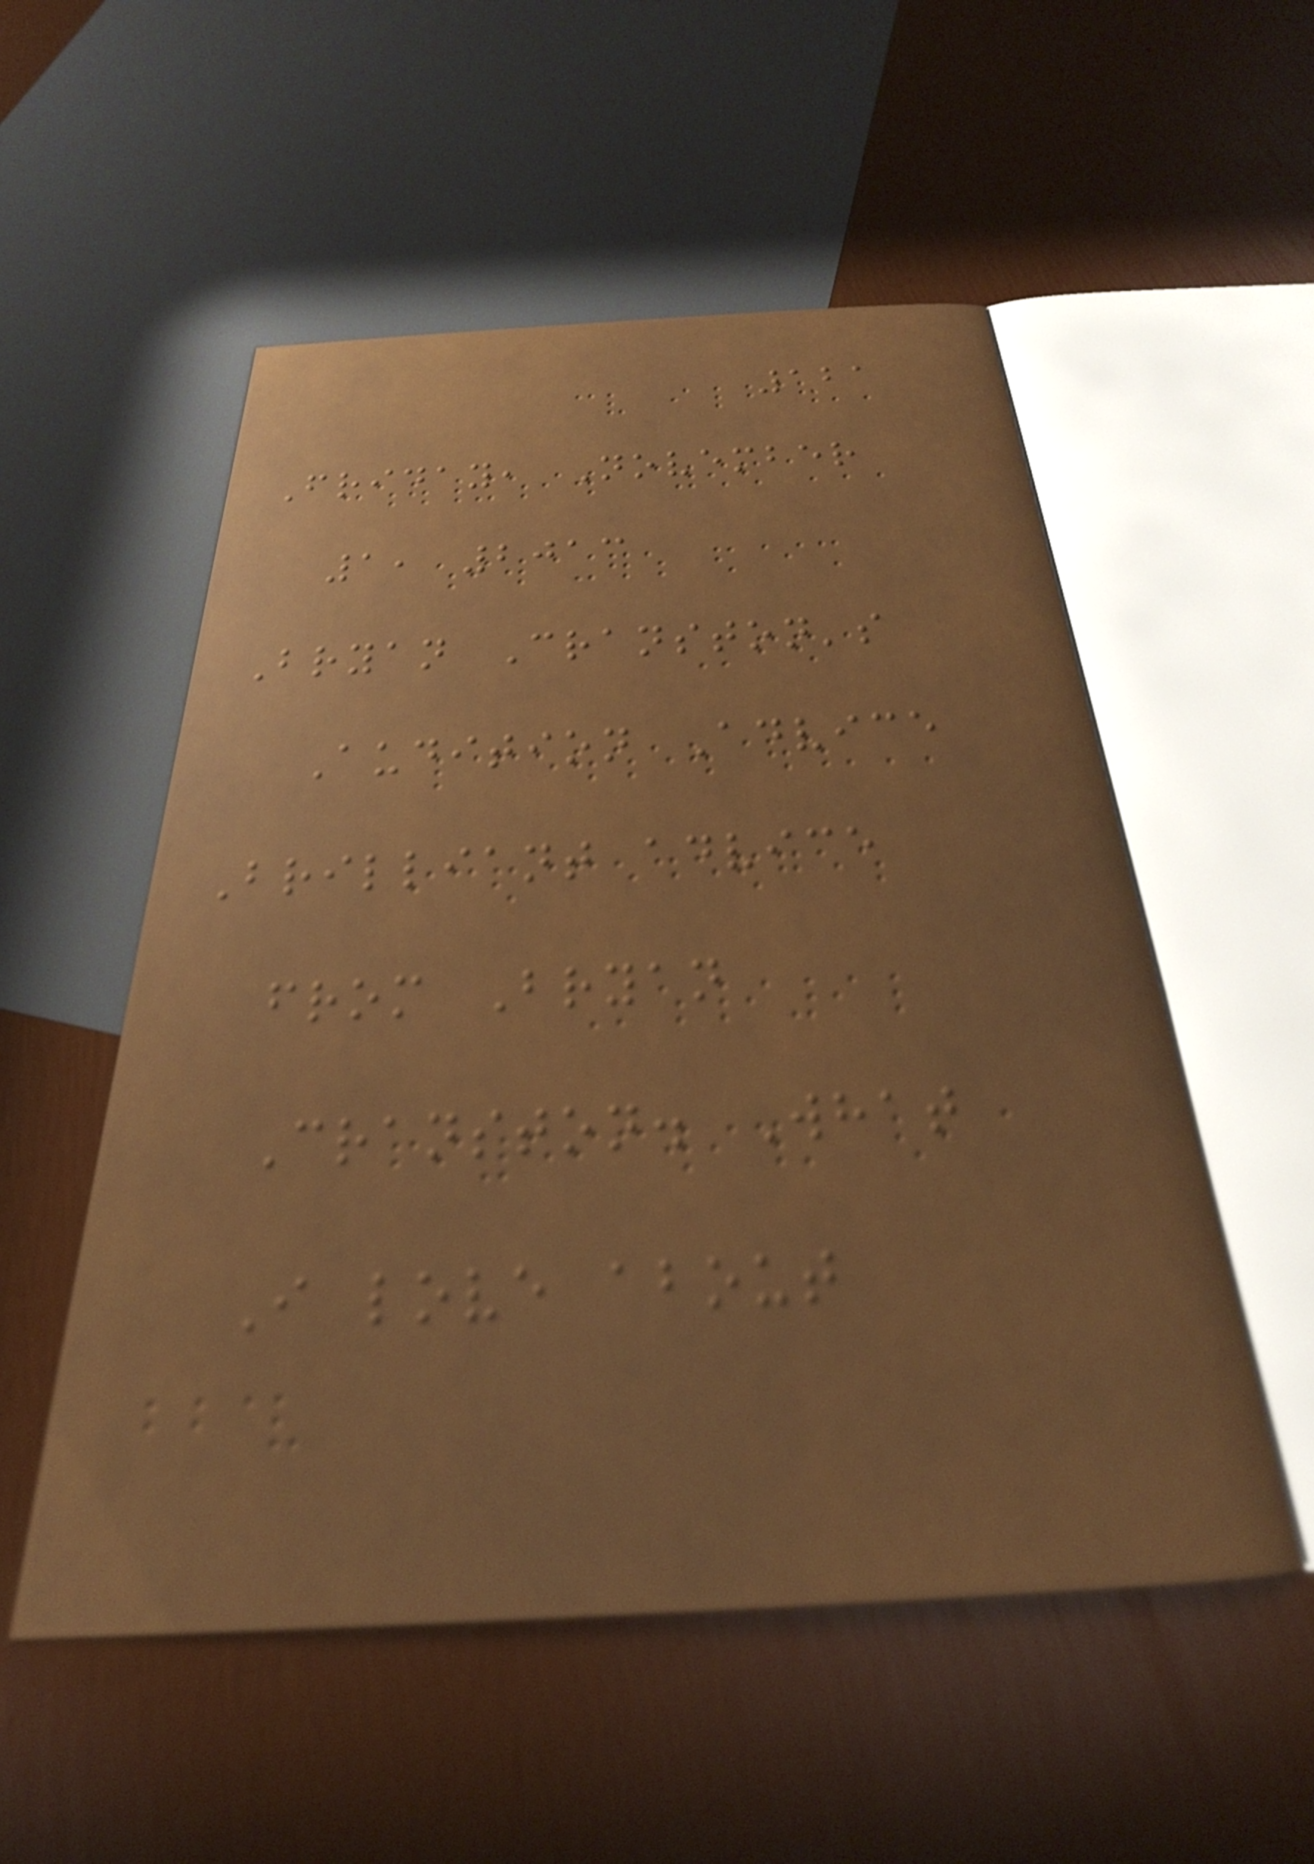121
Friday, November
1, 2013
Bryan Cranston's
Audition Advice
Brilliant advice
from Bryan
Cranston. What
I love about
